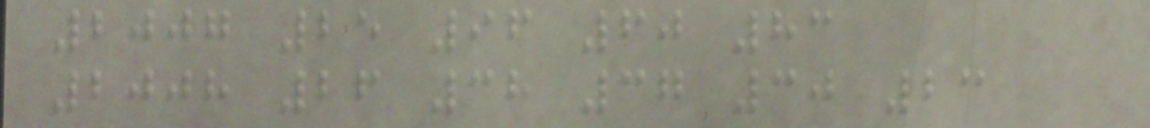2007 25 96 60 83
2008 26 38 37 30 23
